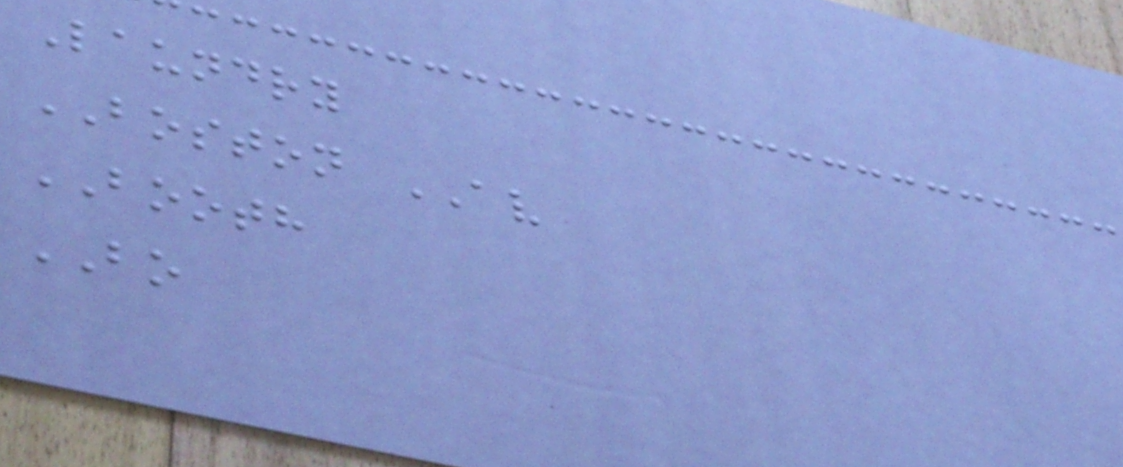Laundry
BOSTON AV
BOOTH
BO
